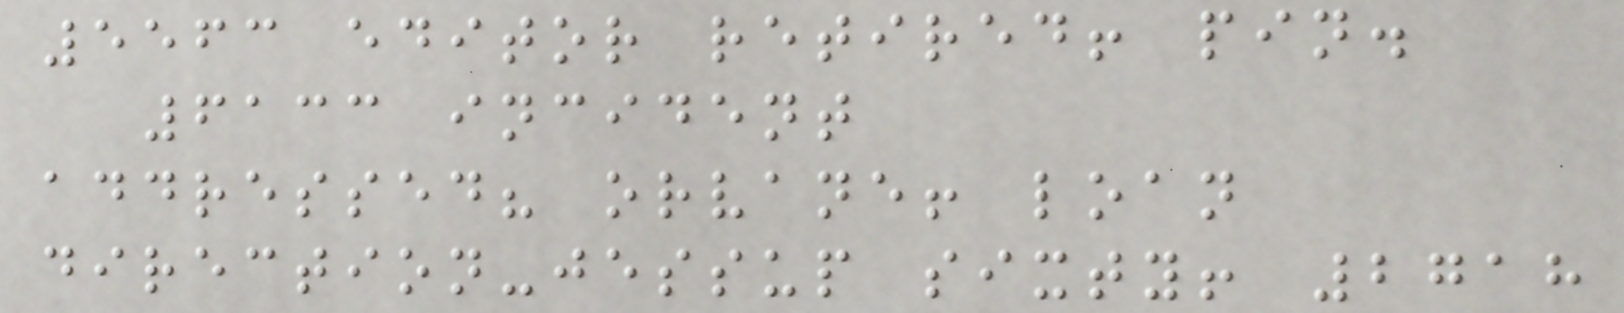5563 editor retired! pin.
6133 incident
addressed? orvane! loan
direction-jessup sixty! 2718
